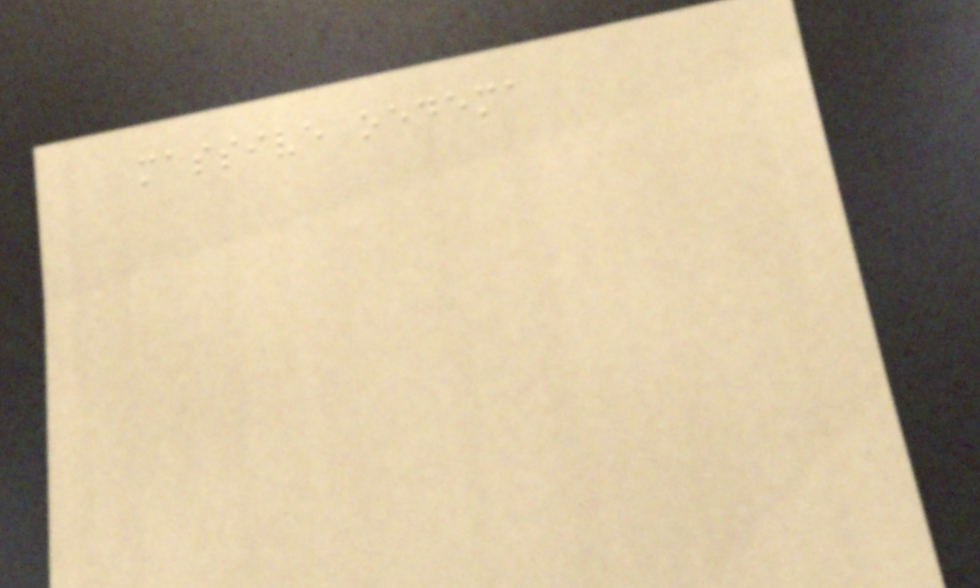massive oedema
